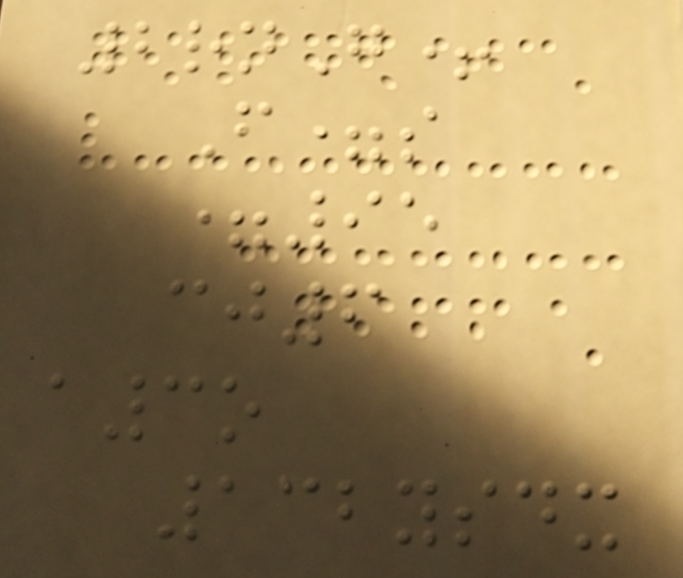2rnG+
F=s
=95
cj6
a3o
132ysdx
